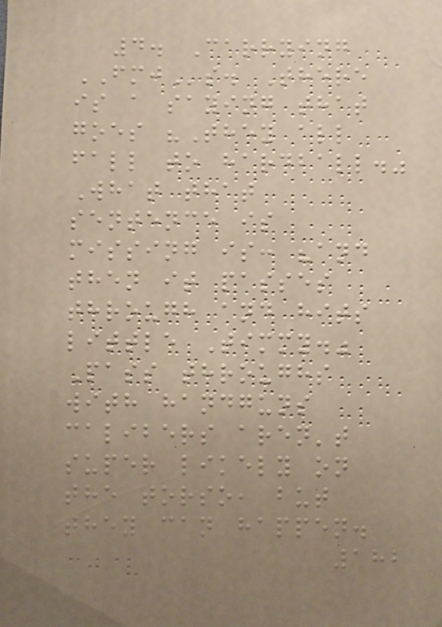4. Carrying
FMJs. There
is a saying that
goes "They all
fall to hardball."
What that
sentence is
missing is: "and
then it passes
through and hits
little Timmy."
Pass throughs
with handguns
calibers aren't
super likely on
the torso, but
they can happen.
182
